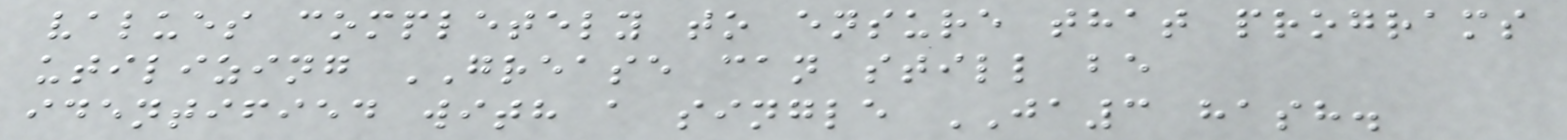values completely to ensure that programs
utilizing GREASE can still be
identified with a single JA3 hash.
